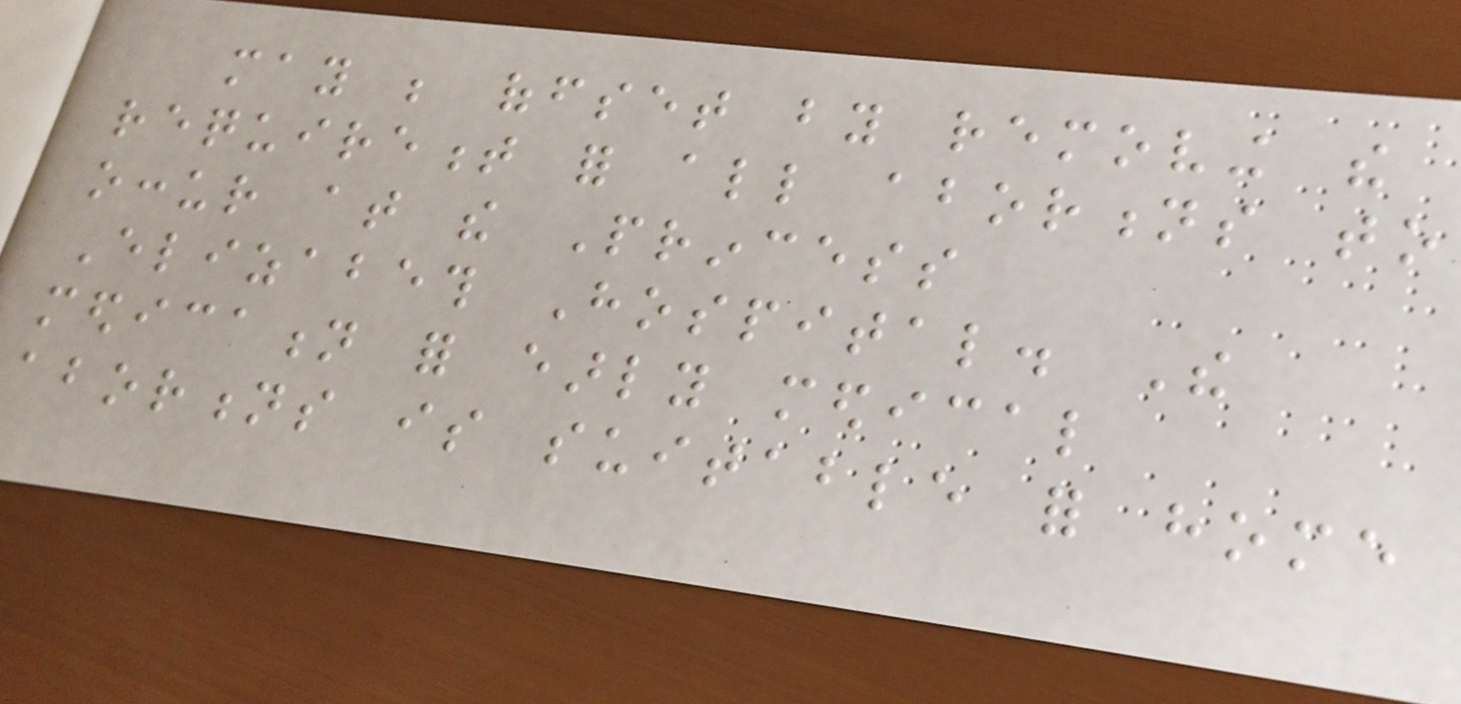may be offset by removing the
requirement for all abortions to
occur at the Princess
Elizabeth Hospital. The
medication for early medical
abortions is suitable for home
